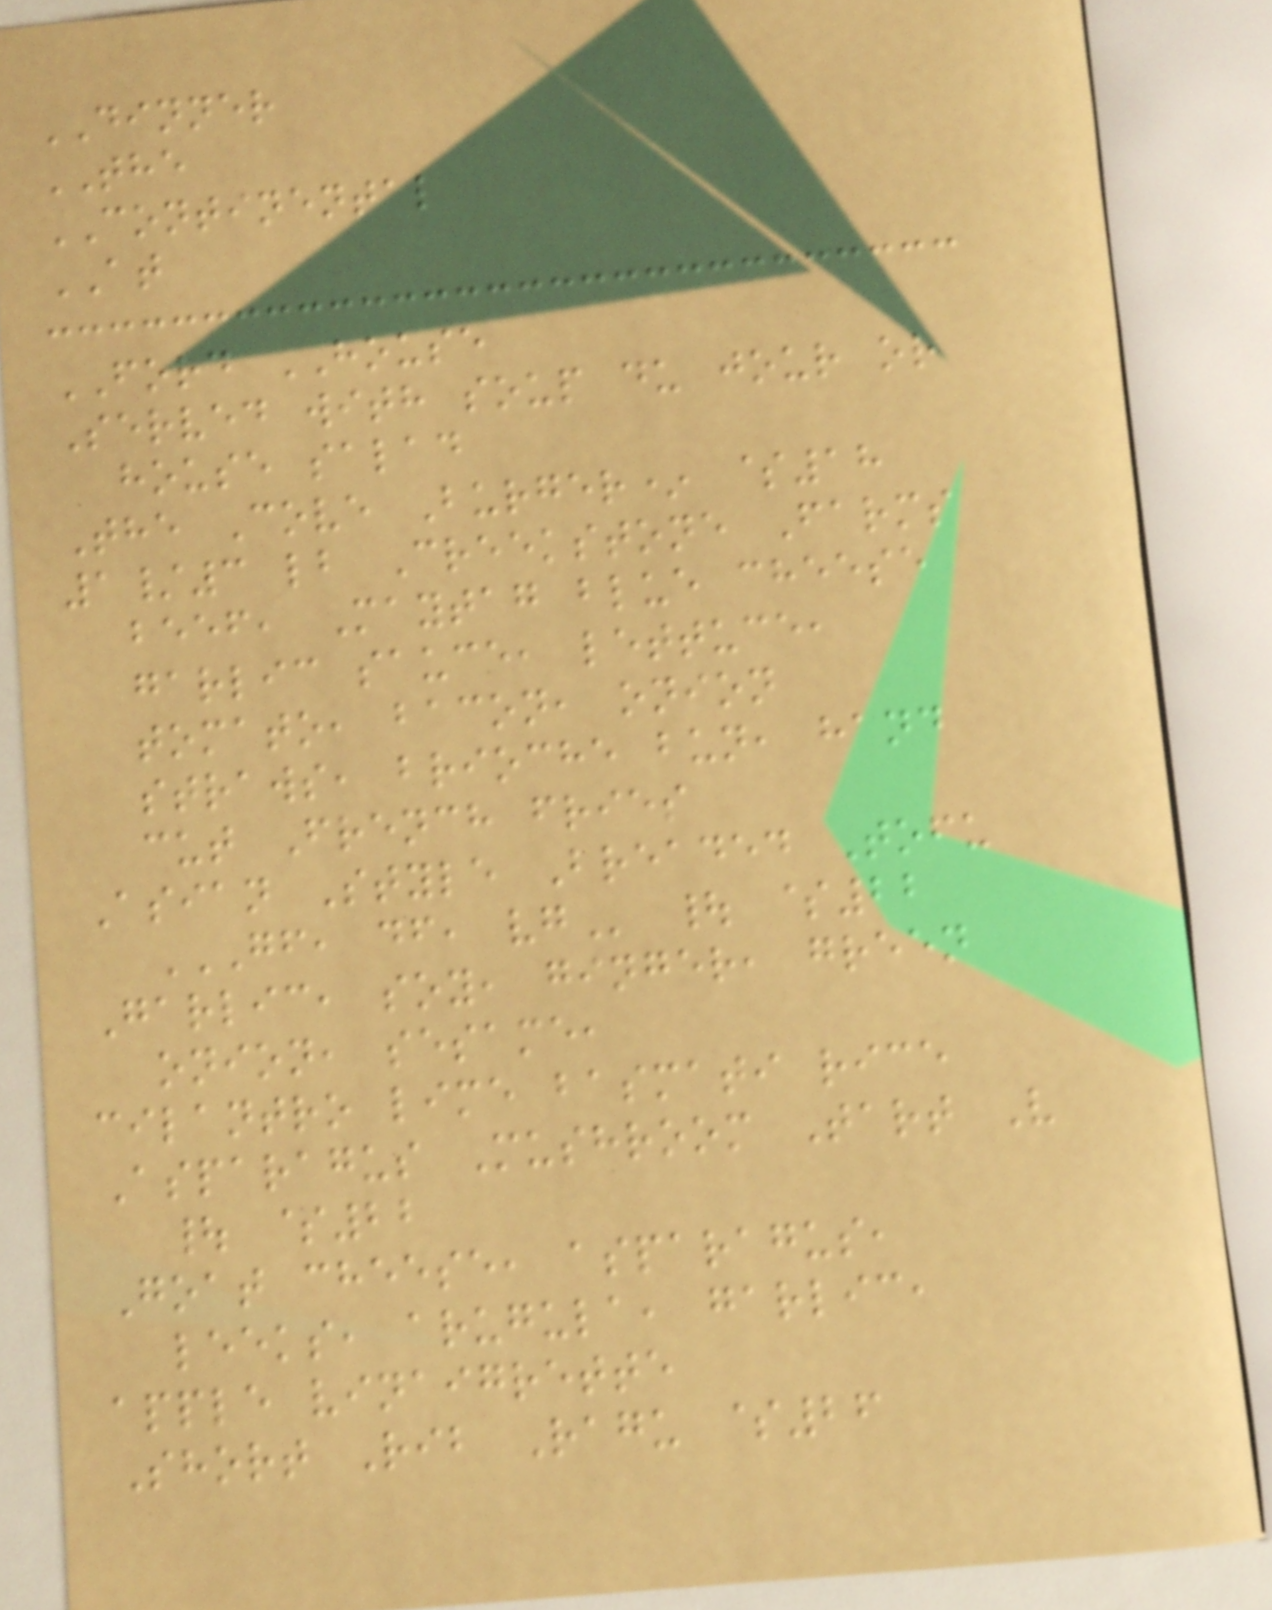DINNER
THE
CONTINENTAL
AT
FORD HOUSE
Served with soup du jour or
house salad
The Cove Burger* $18
1/3 lb Creekstone Farms
beef, Maytag blue cheese
garlic sauce, lettuce,
tomato, bacon, onion
straws, brioche bun, hand
cut French fries
Asian Style Breaded Tofu
GF, DF, VG | $22
Garlic, soy, ginger, green
onion, sesame,
cilantro lime basmati rice
Asparagus Mushroom Tart V
| $22
Goat cheese, asparagus,
leeks, arugula, garlic,
apple vinaigrette
Short Rib Ragu $26
